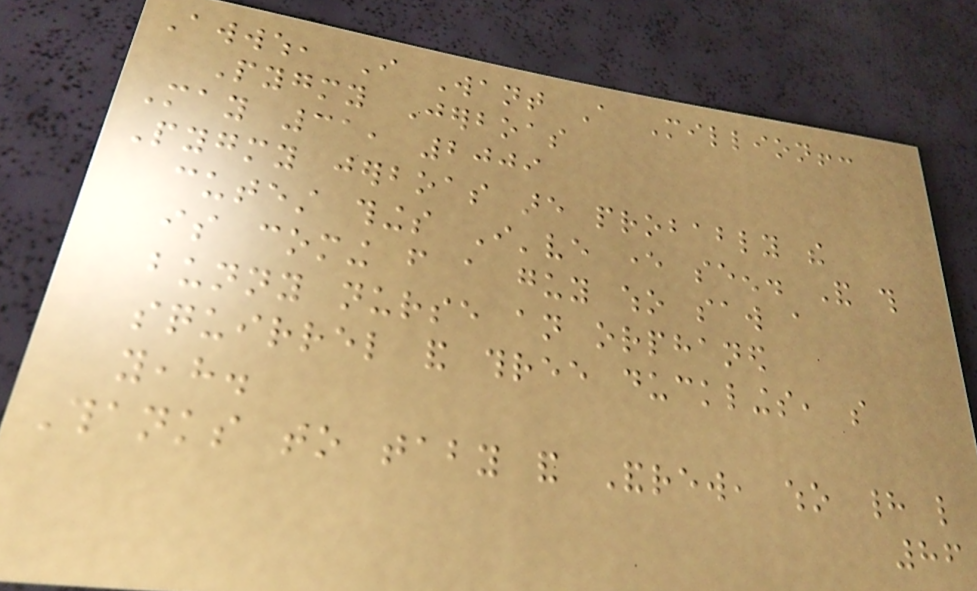Awwwh, I Want A Million!:
Pygmy Jerboas
May 31, 2009
Pygmy jerboas are probably the
cutest things I've ever seen. And this
is coming from a guy who saw a
bunny nurse an orphaned
squirrel and three ducklings, so
yeah.
Thanks to taby and Andrew, who had like
86
